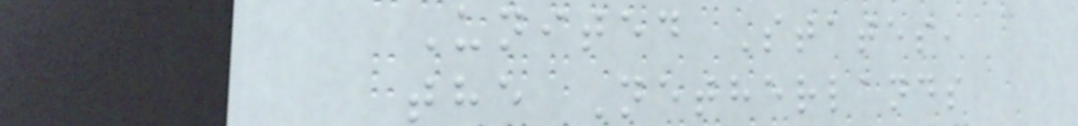United States,
the Netherlands
